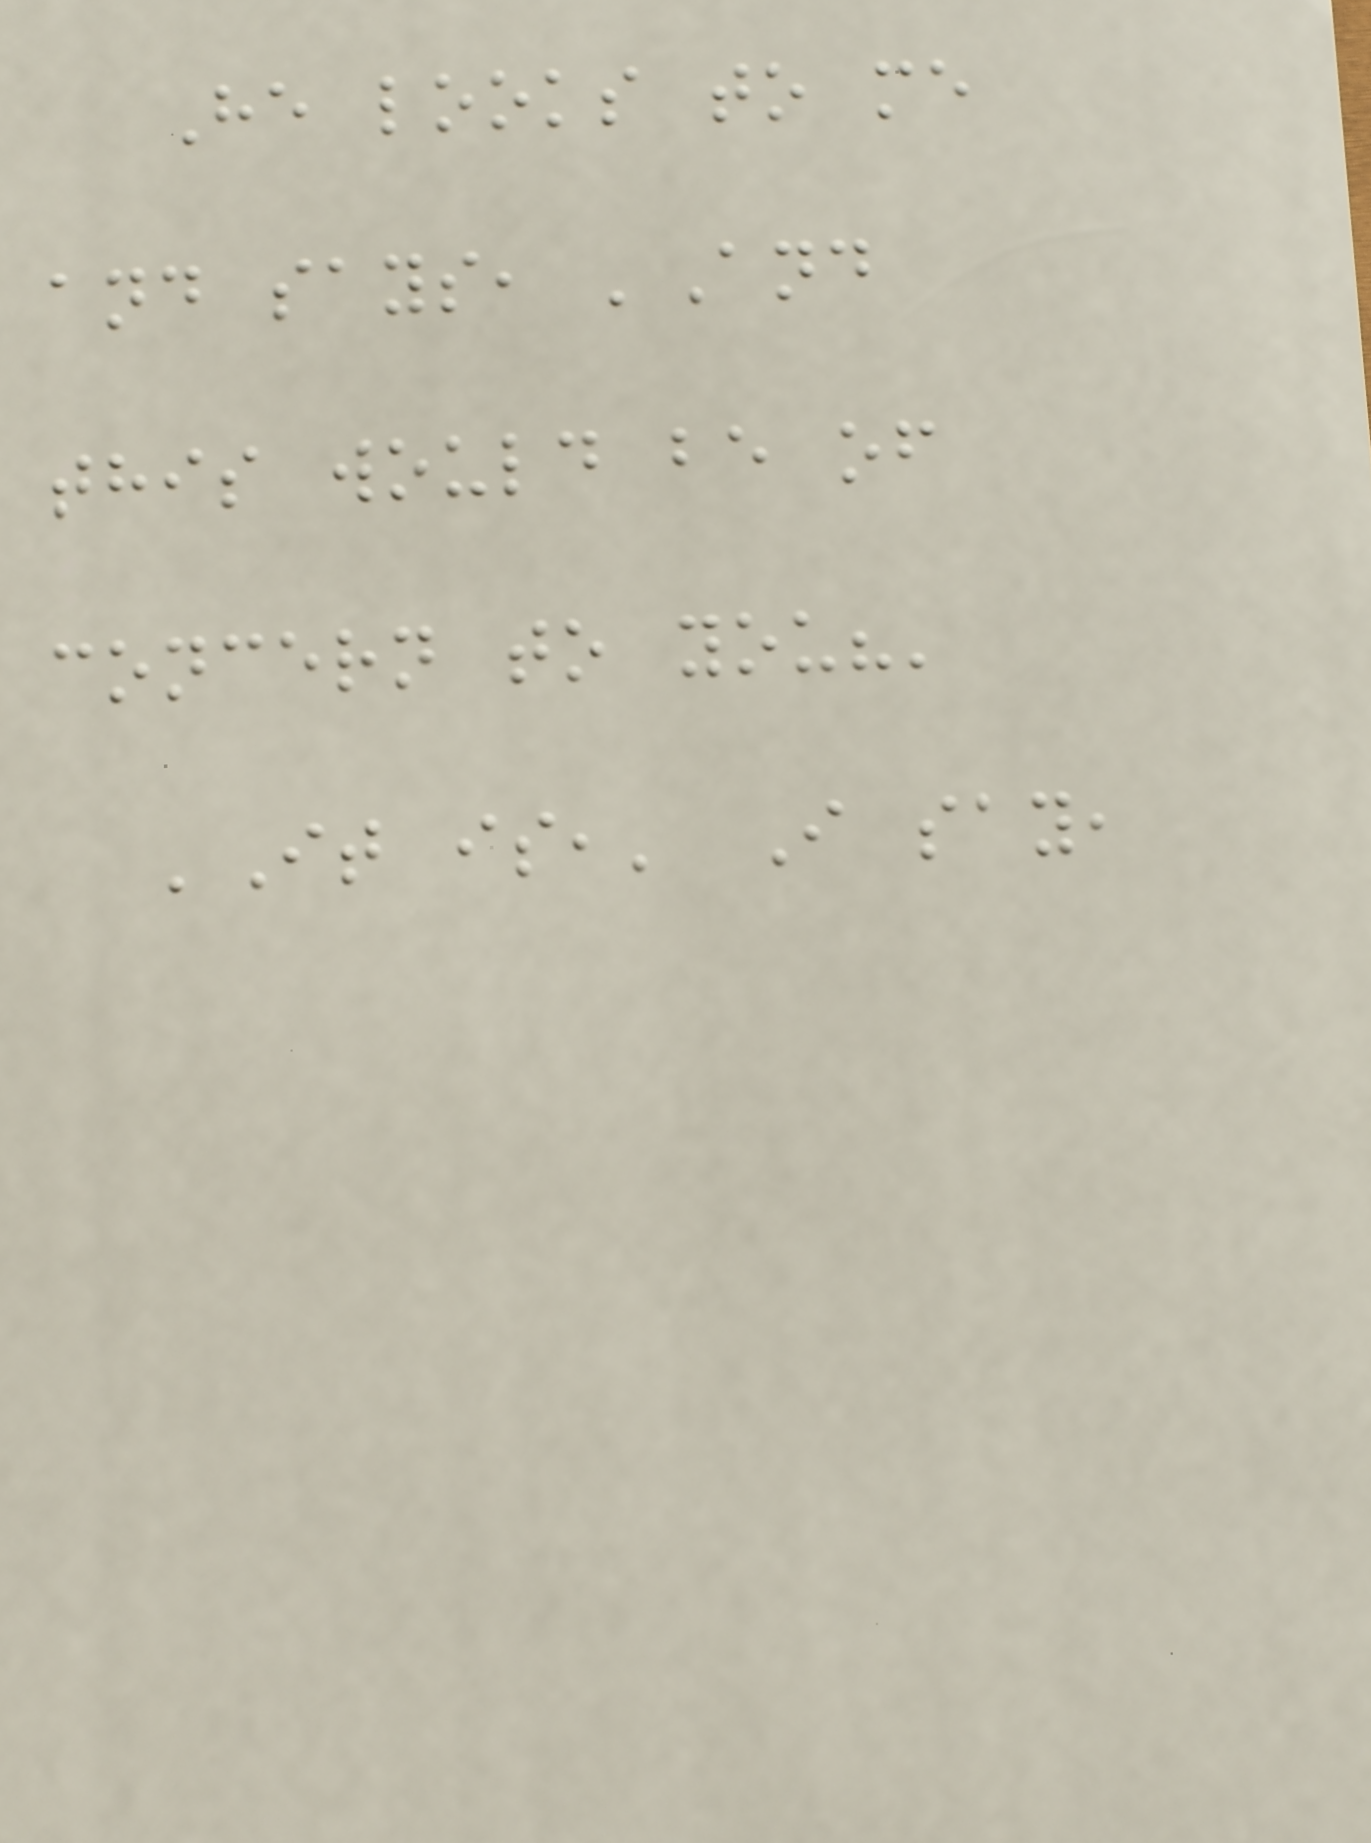He looks to me
and says, 'And
this would be of
concern to you?'
'It is,' I say,
